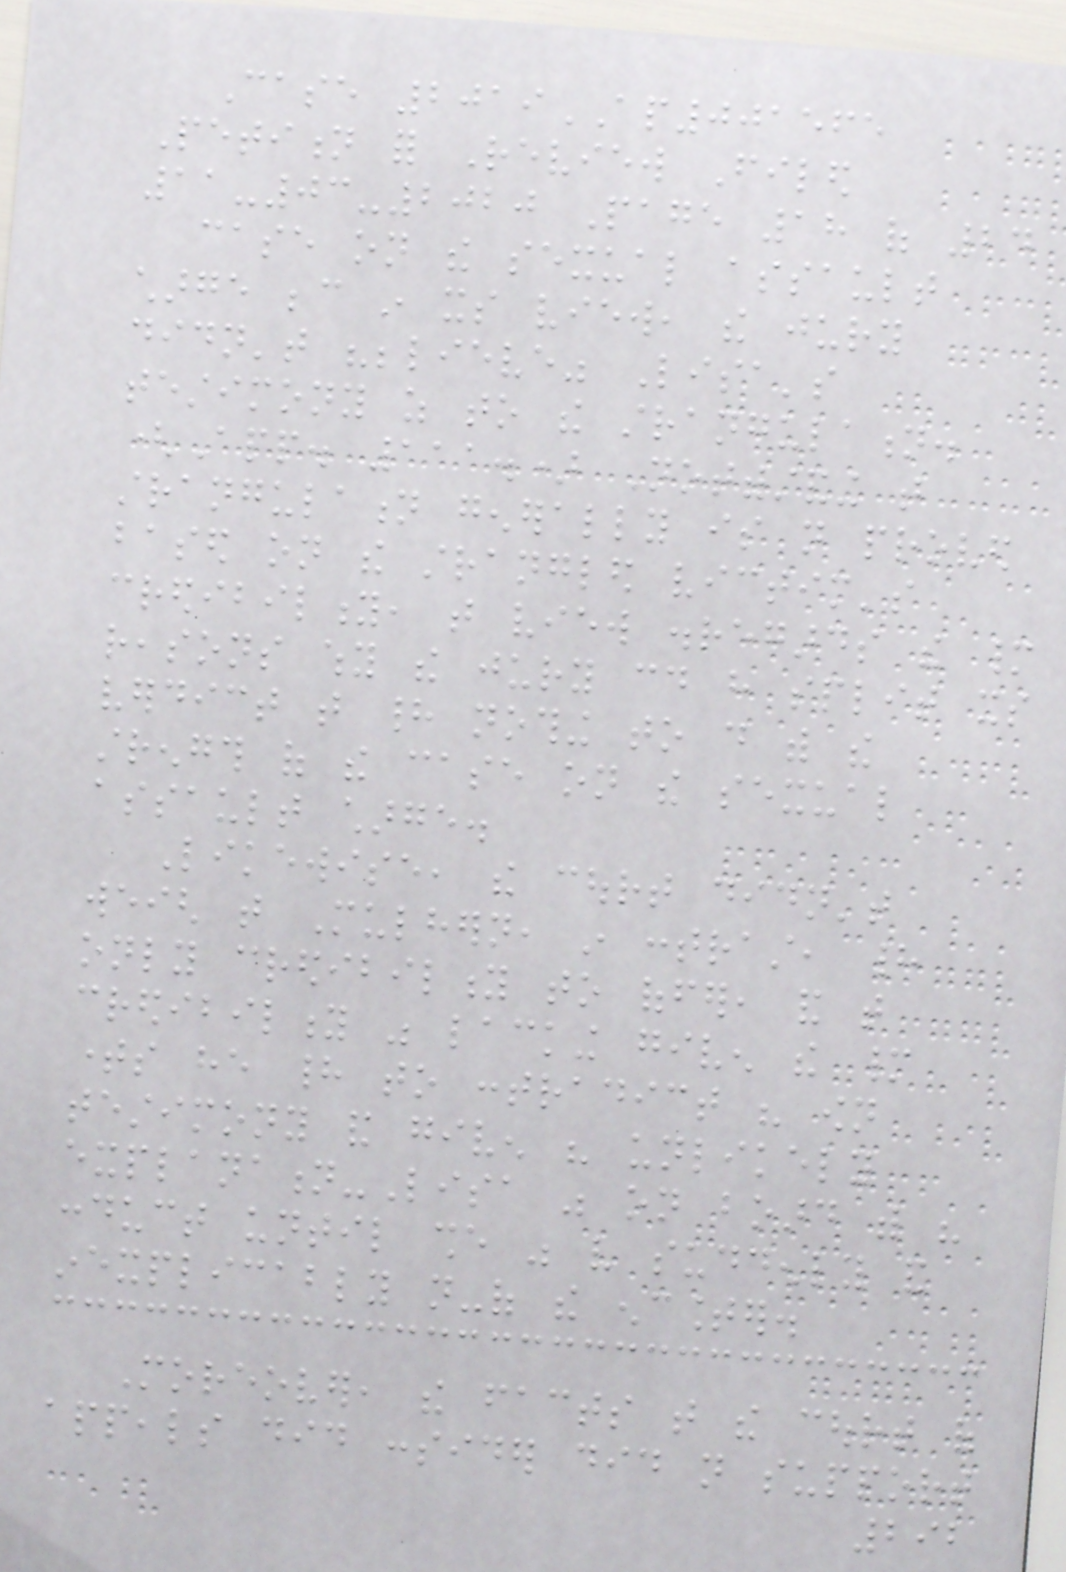Case 2019AP001565
Petition for Review Filed
11-03-2020 Page 18 of 24
case on the sexual assault
charge because in its view, the jury
didn't "believe" Lisa's
testimony as to the strangulation.
(App. 111.) Notwithstanding that
strangulation generally is not proved
based on the strangled victim's
credibility, that view disregards the many
reasons why the jury could have split its
verdict that had nothing to do with the
strength of the case on the sexual
assault charge.
Likewise, the court didn't
weigh that Mulhern, in contrast, had
only credibility to offer, and that
credibility was lacking given the many
times he had to contradict his own
testimony and given his unlikely
explanation-Lisa was on board with his
conduct until she was very suddenly and
inexplicably not-of the encounter.
Moreover, the facts that the court of
appeals did consider did not support
292
